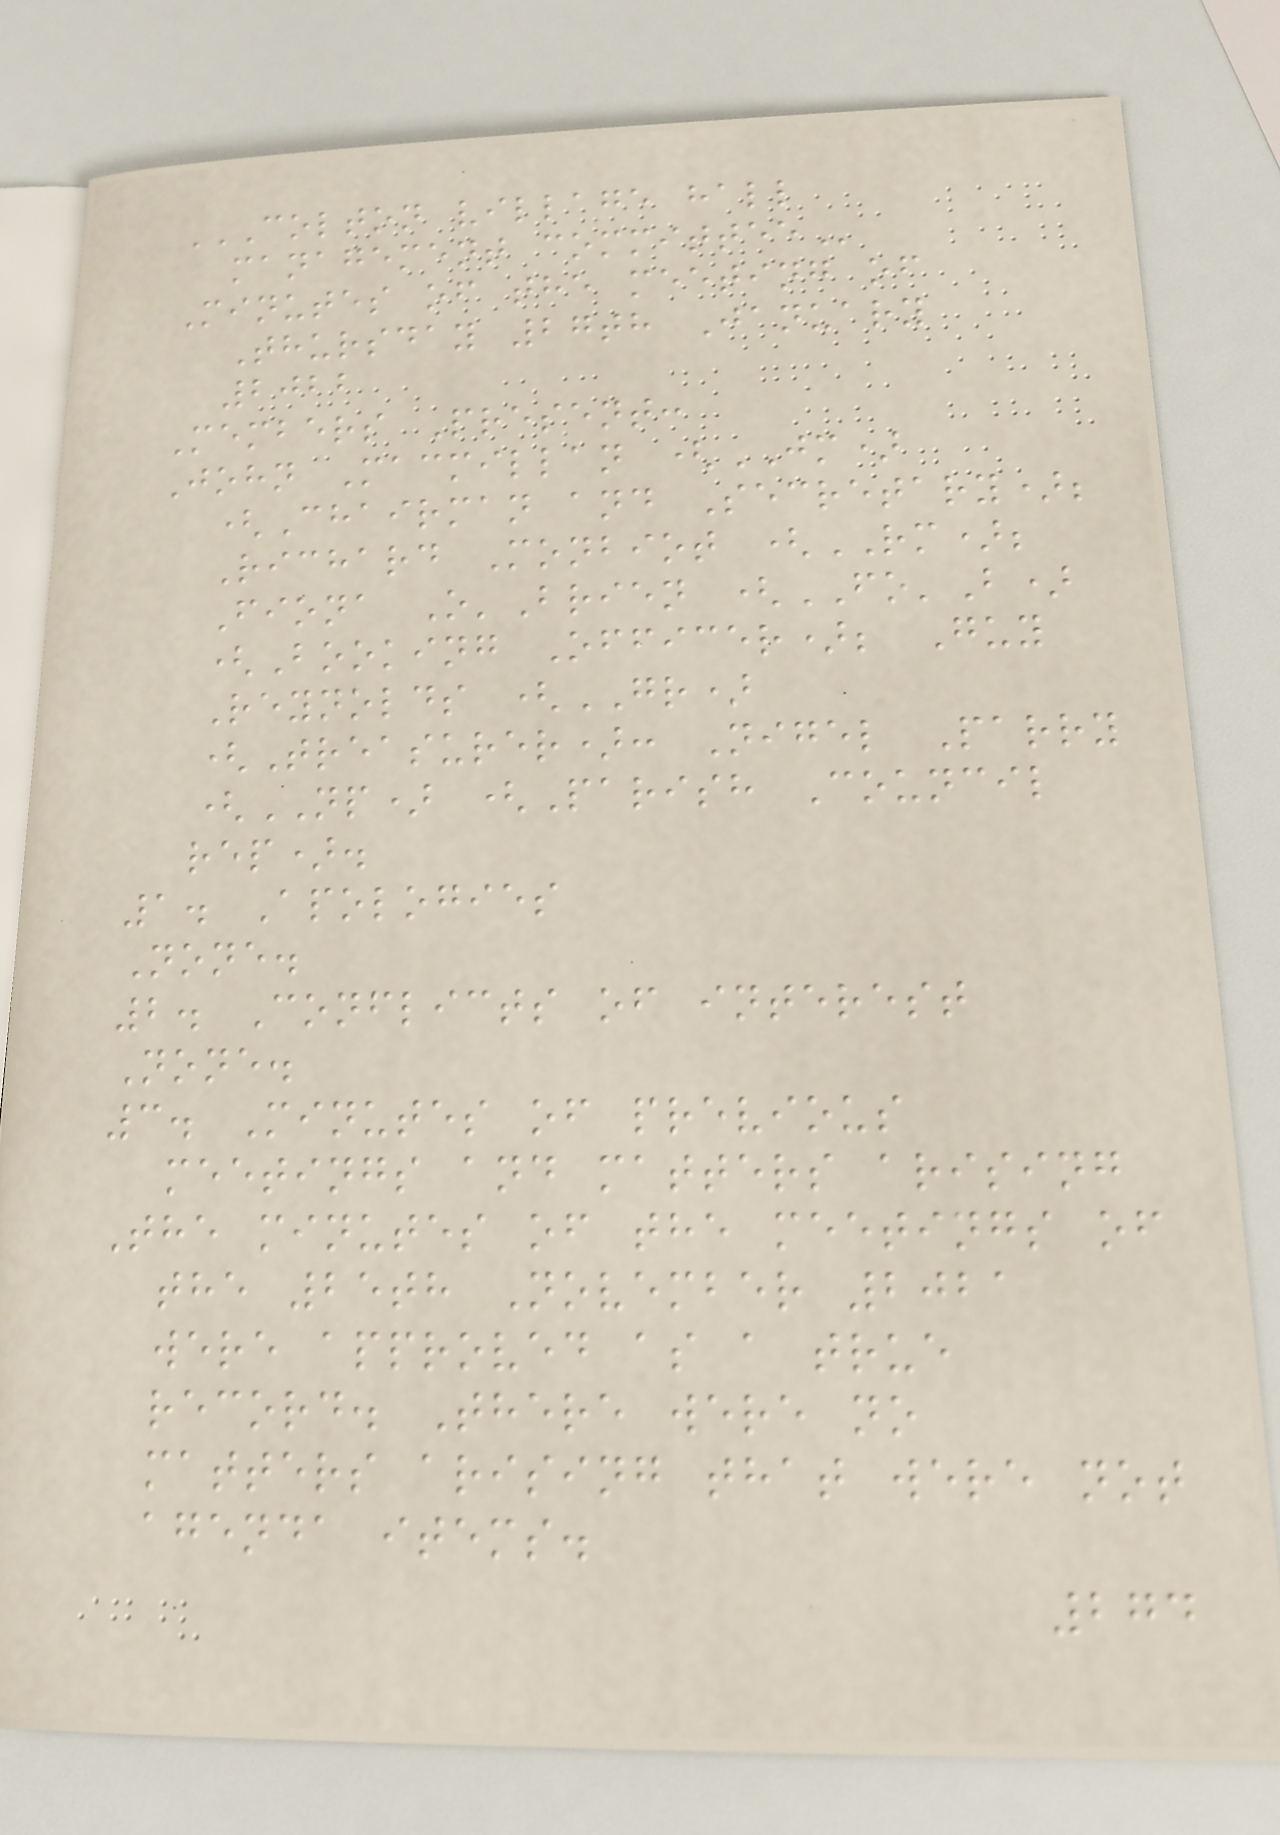COLTON VILLAGE HALL
MANAGEMENT COMMITTEE
Minutes of the meeting of
Thursday 27th January
2022
Members Present:
John Macmillan (JM)
(Chairman and Secretary);
Richard Monbiot (RM);
Fiona O'Brien (FO'B)
(Booking Officer); Guy
Reynolds (GR)
(Treasurer): Nigel Parry
(NP) (Parish Council
rep).
1. Apologies
None.
2. Conflicts of interest
None.
3. Minutes of previous
meetings and matters arising
The minutes of the meetings of
the 25th November 2021
were approved as a true
record. There were no
matters arising that were not
agenda items.
274
